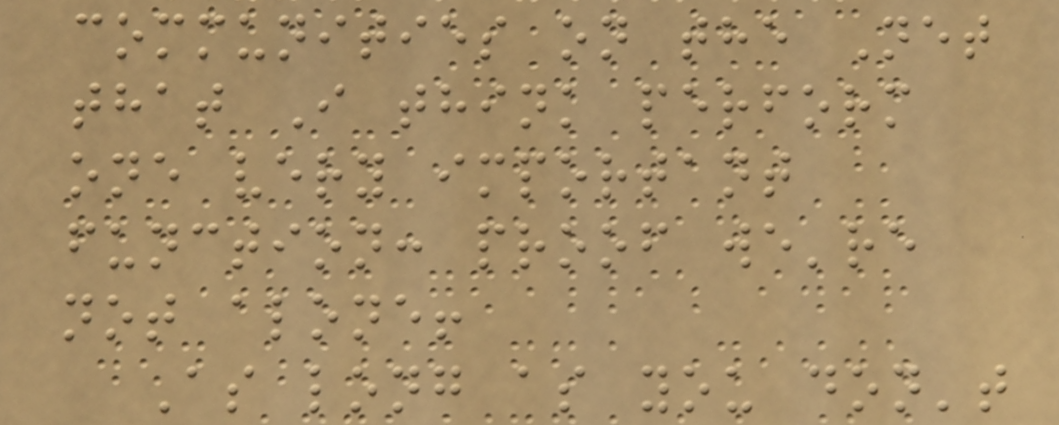communities on the Net
that I think perform
one very important
function: proof we're
not alone!
As long as you don't
